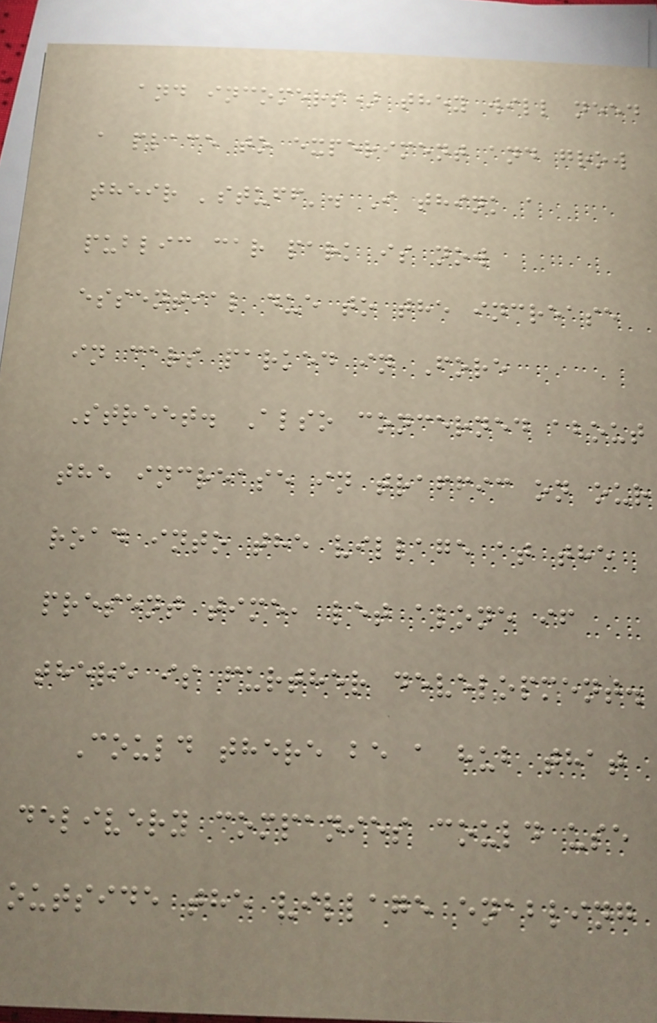and incomers) they will need
a place to experiment and grow
their 'stuff'. I think a
public car park is now
essential due to the increase
in cars parked in Fore
Street. Also concerned about
the increase in traffic on our
road into the village at the
present time, let alone if
there is further development.
Could there be a hub that
delivery companies could use
outside the village enabling
